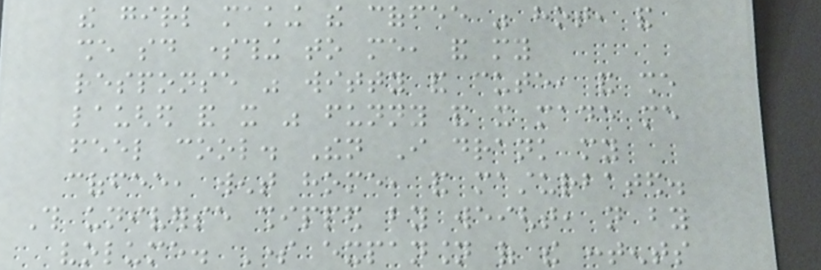the girl making the coffee was hot, and
she said something to me, and my
response was witty and cute, and she
laughed and it was funny and it made me
feel cool. Then I drank my
coffee, went home, and masturbated.
This universe shipped by weight, not by
volume. Some expansion of the contents
